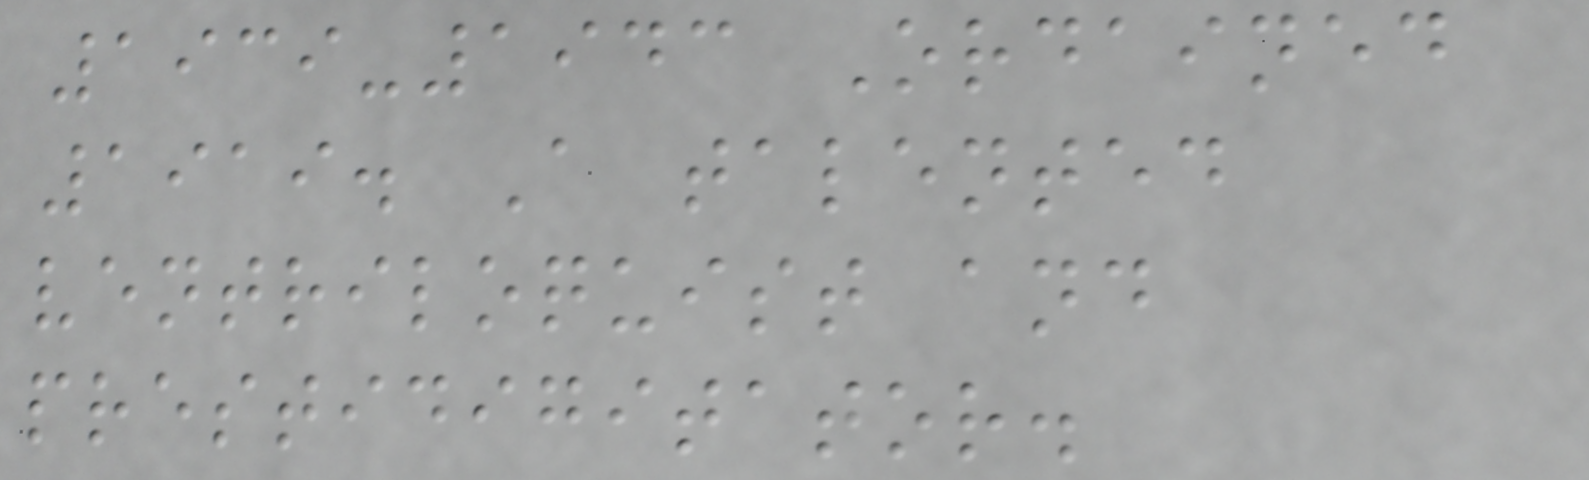1939-1943 Ordained
1919. A talented
ventriloquist and
prestidigitator.
